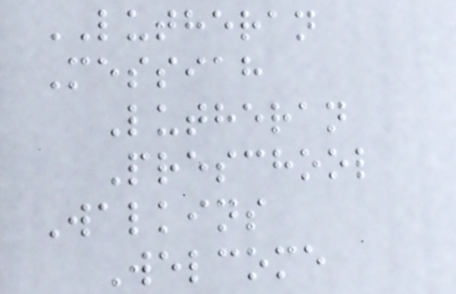LUTHERAN
Messiah
Lutheran
Preschool
Walkins
Welcome
